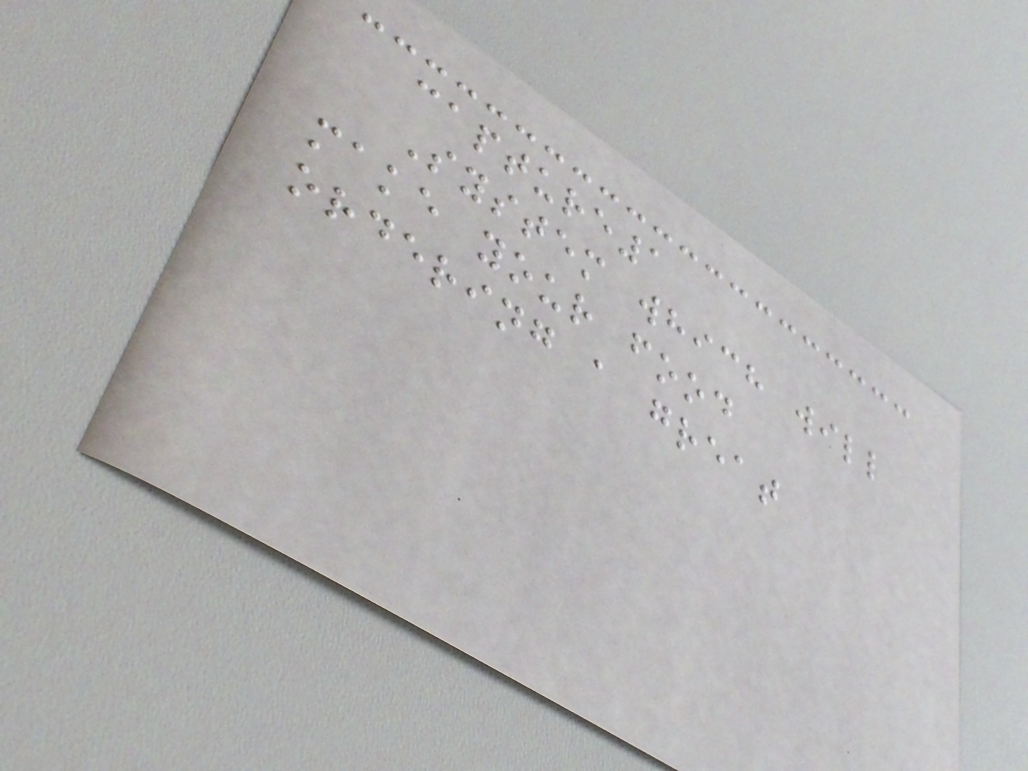capture1
System which will
make your food
ordering a great
